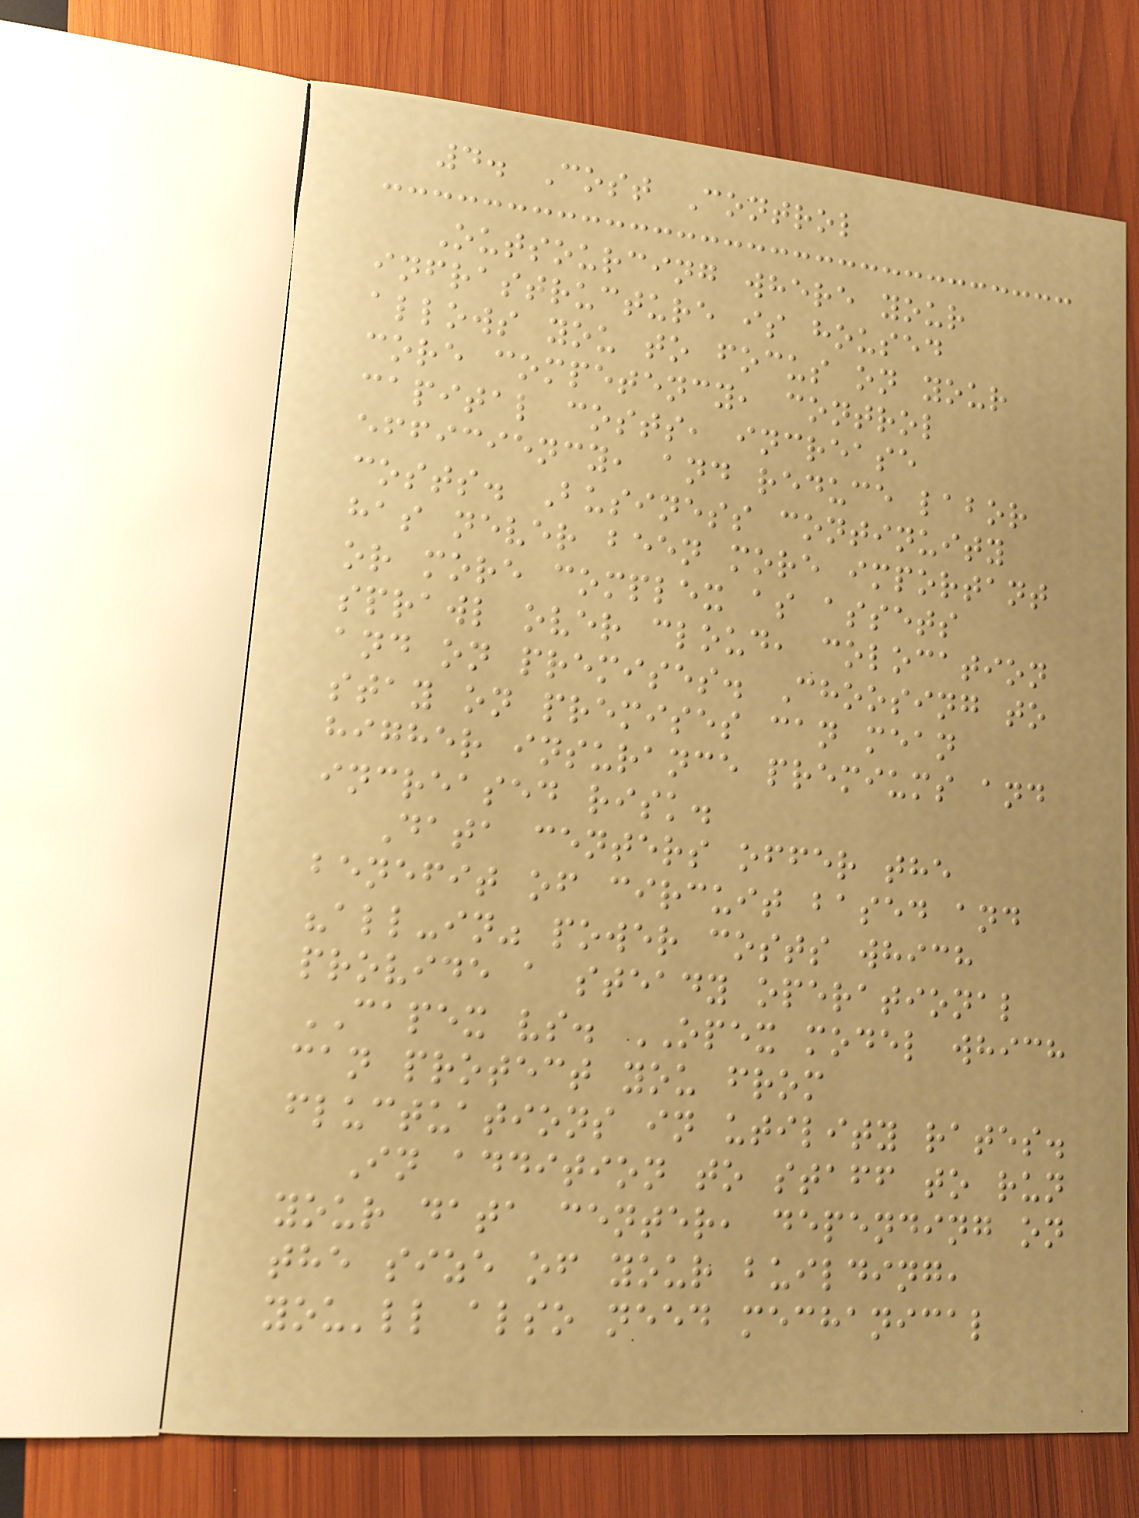4. Cost Control
Outsourcing where your
infrastructure is housed
allows you to focus on your
core competency, control
capital costs, increase
efficiency, and reduce labor
costs. Business continuity
has never been more important
or more complex as assets
sprawl over cloud, colocation
and on premises. Choosing to
stay on premises can mean
higher insurance premiums and
increased risk.
Data centers offer the
benefit of circuit based and
"all-in" power costs which
provide a steady operational
CAPEX vs. OPEX model which
can protect you from
fluctuations in utility rates.
In addition to staff to run
your data center, depending on
the size of your building,
you'll also need mechanical
